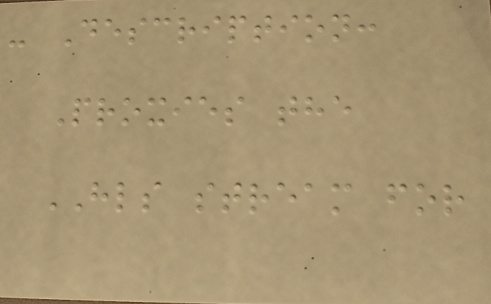- Description:
Proxies the
HLS stream for
